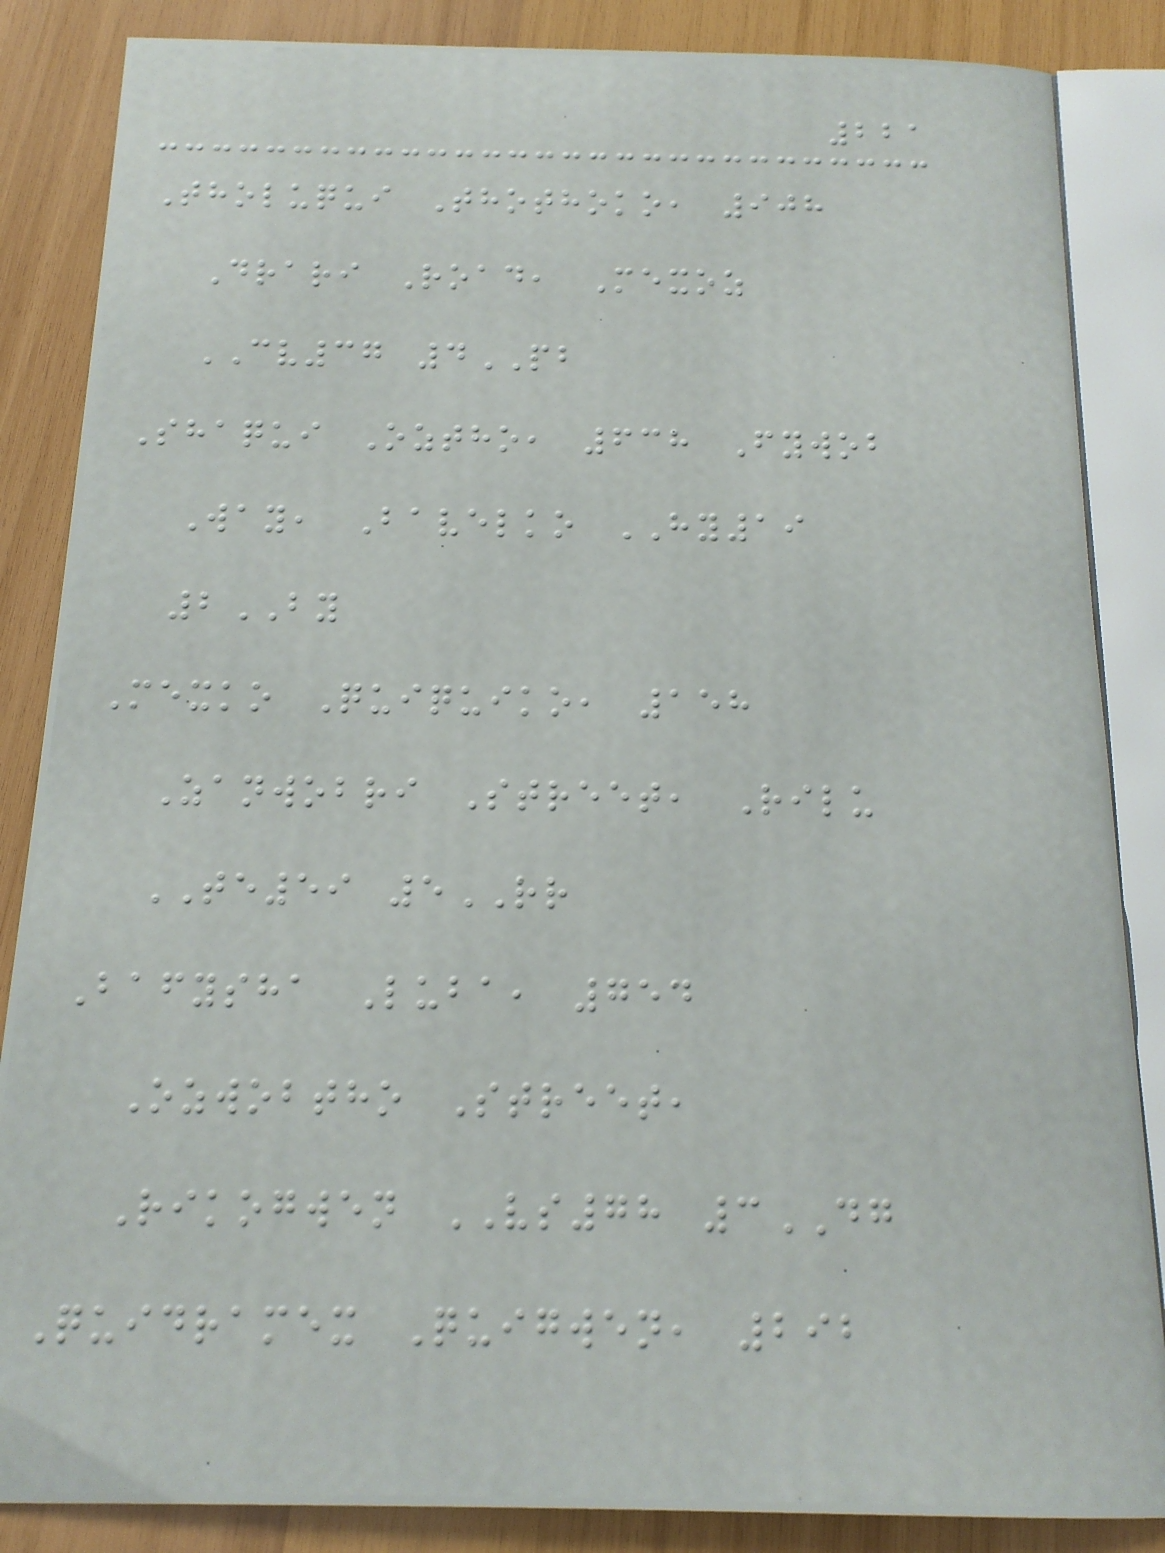221
Tholuqui Thothoko, 908
Drari Road, Mexoz
CV37 4PB
Shaqui Oztho, 638 Fywob
Way, Bavelko HY19
2BY
Mexko Quiquiko, 158
Zanwobri Street, Rilu
TE59 5RR
Bafysha Luba, 754
Ozwobtho Street,
Rikogwen VS78 3DG
Quidramex Quigwen, 292
